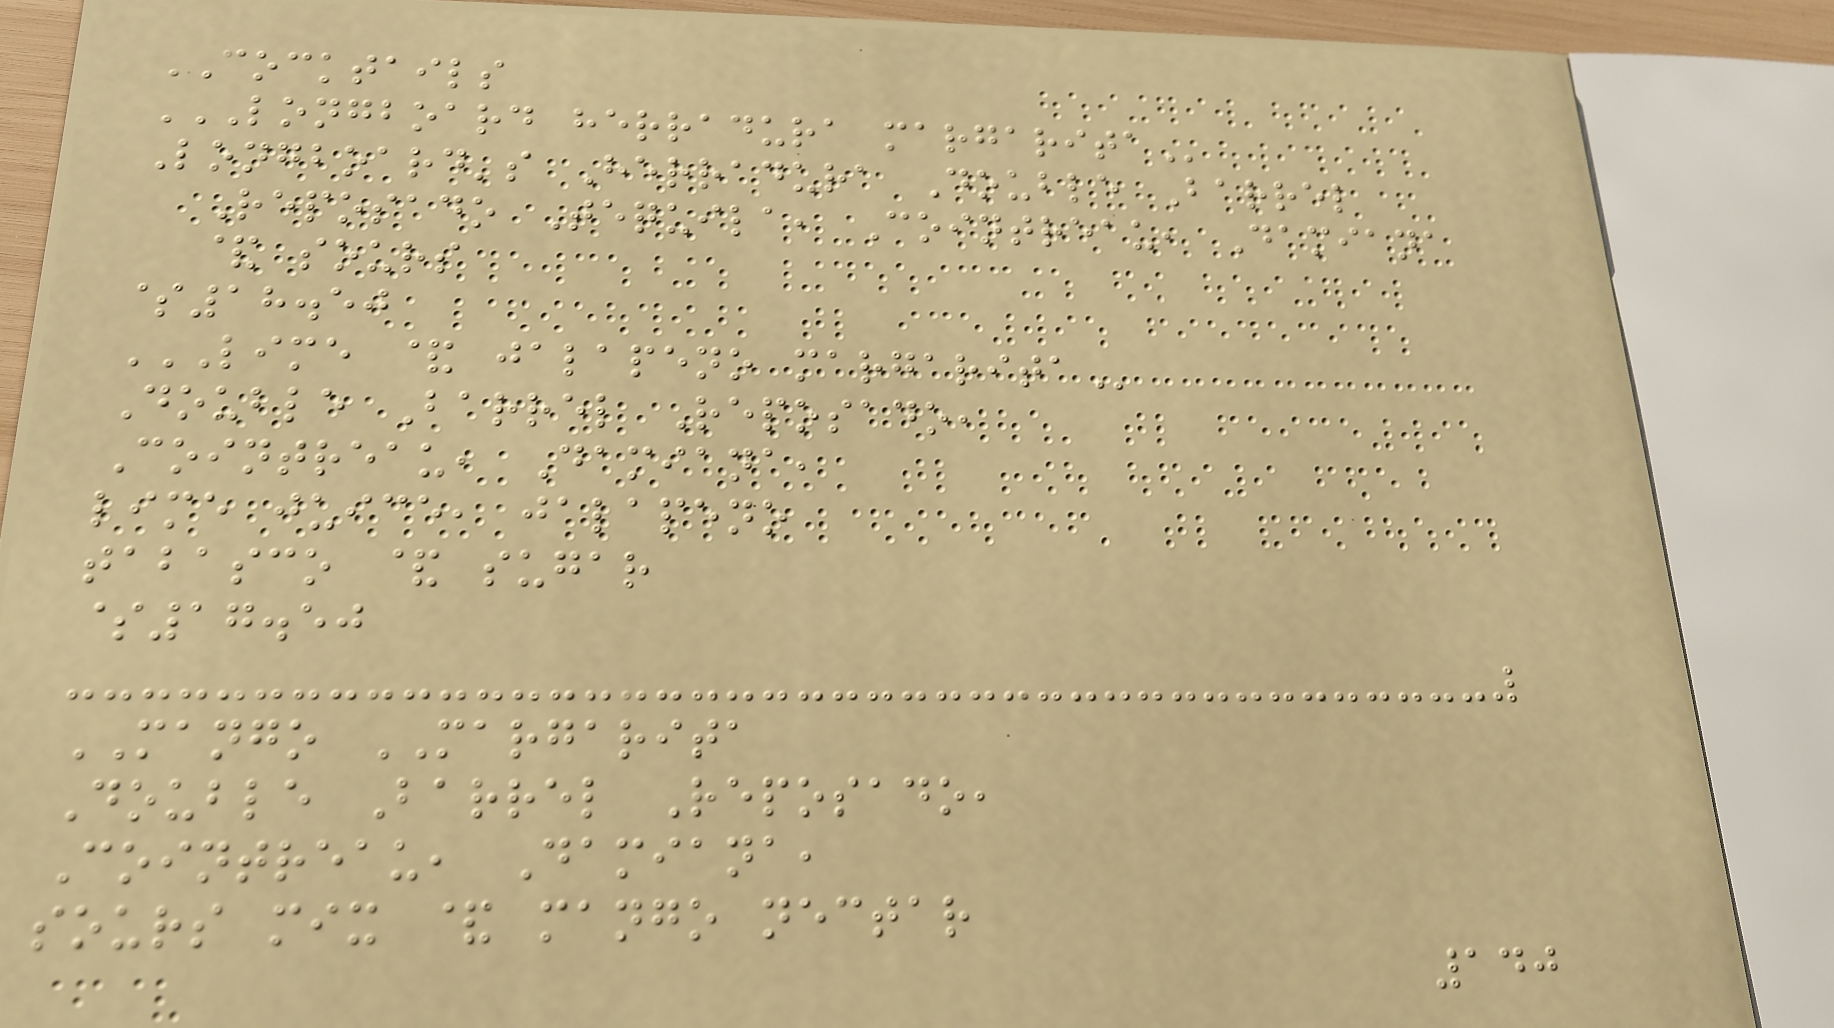COCKTAILS
LONGBOARD HERRADURA MARGARITA
Longboard's Herradura Double Barrel
Reposado Tequila, Cointreau, Damiana
& sours
$18.50
LIME & JALAPENO MARGARITA
Double Barrel Reposado,
Cointreau, Damiana,
lime juice, jalapeno
tabasco & sugar
$17.50
MANGO MARGARITA
Double Barrel Reposado,
Cointreau, Damiana,
sours mix & mango nectar
140
